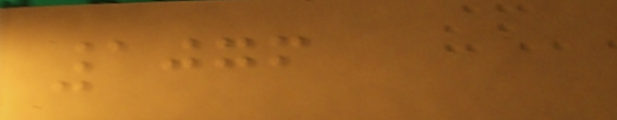1076
